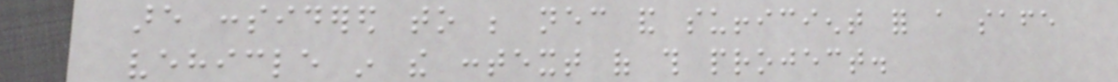are considered to be necessary and sufficient for a safe
vehicle in the context of this project.
